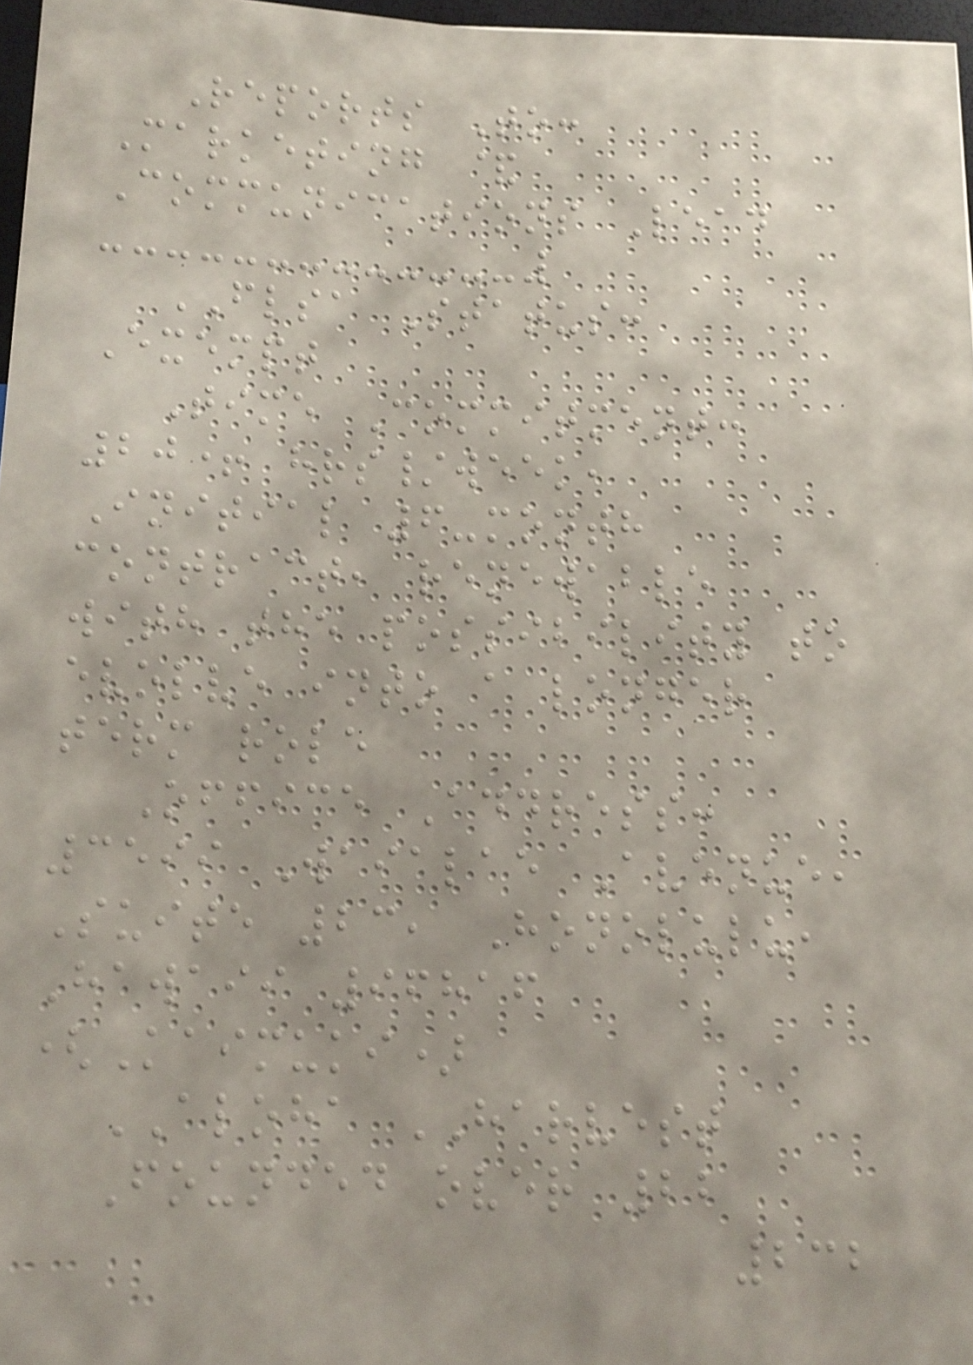Reports To:
Marketing &
Communications Lead
FLSA Status:
Exempt
Time Commitment:
20+ hrs/week,
Initial 6-month
contract, renewable
with the possibility to
evolve into a longer
term role
Office Address:
3599 Waialae Avenue,
Suite 23, Honolulu,
Hawaii 96816
(Kaimuki)
ALOHA HARVEST
Founded over 22
232
